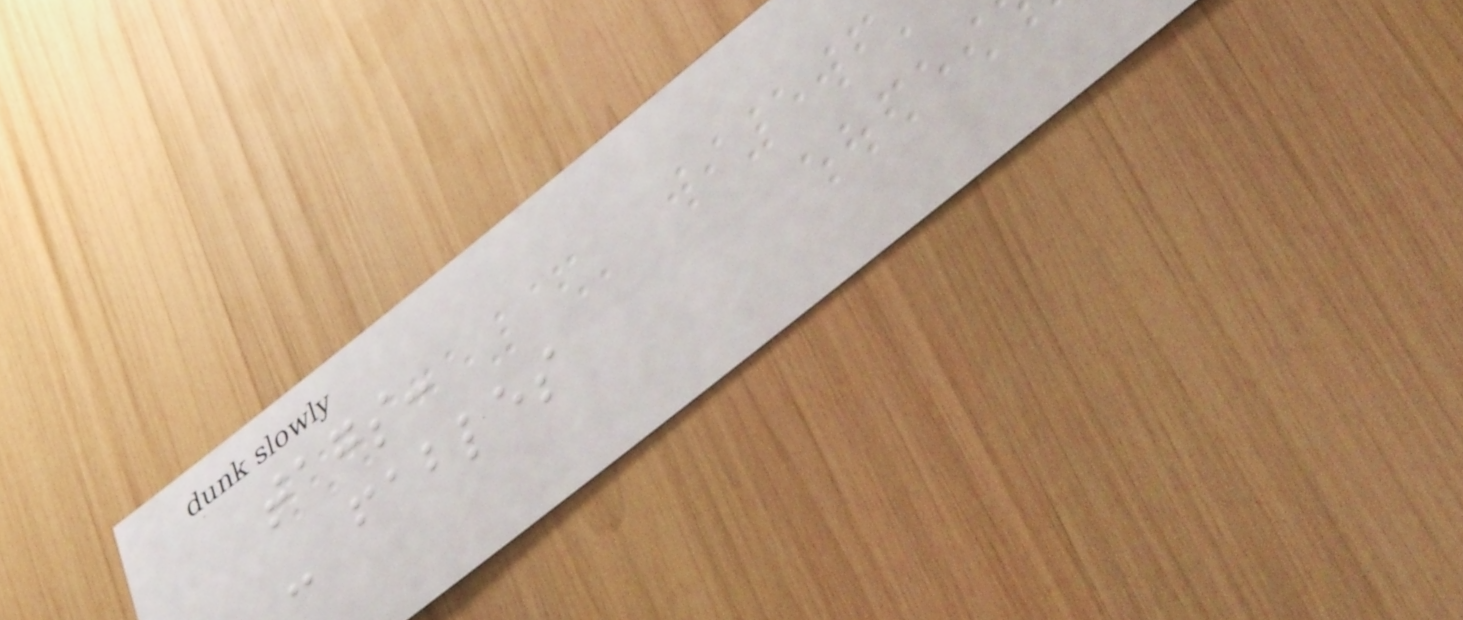tags:
- fables
